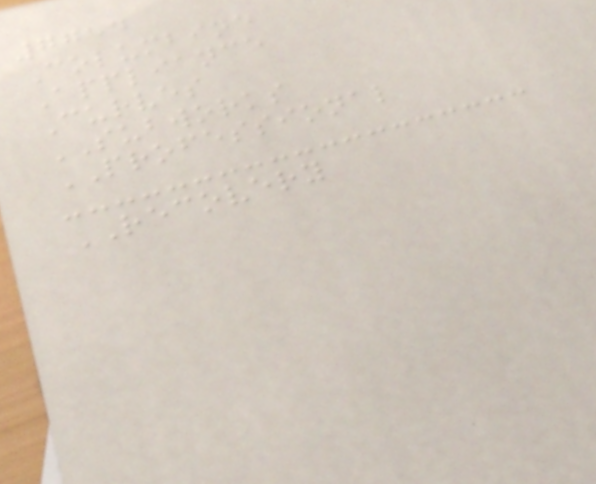7754
Columbine
Appliance
Curves
SUBWORKS
PROFESSIONAL
RECOVERY
